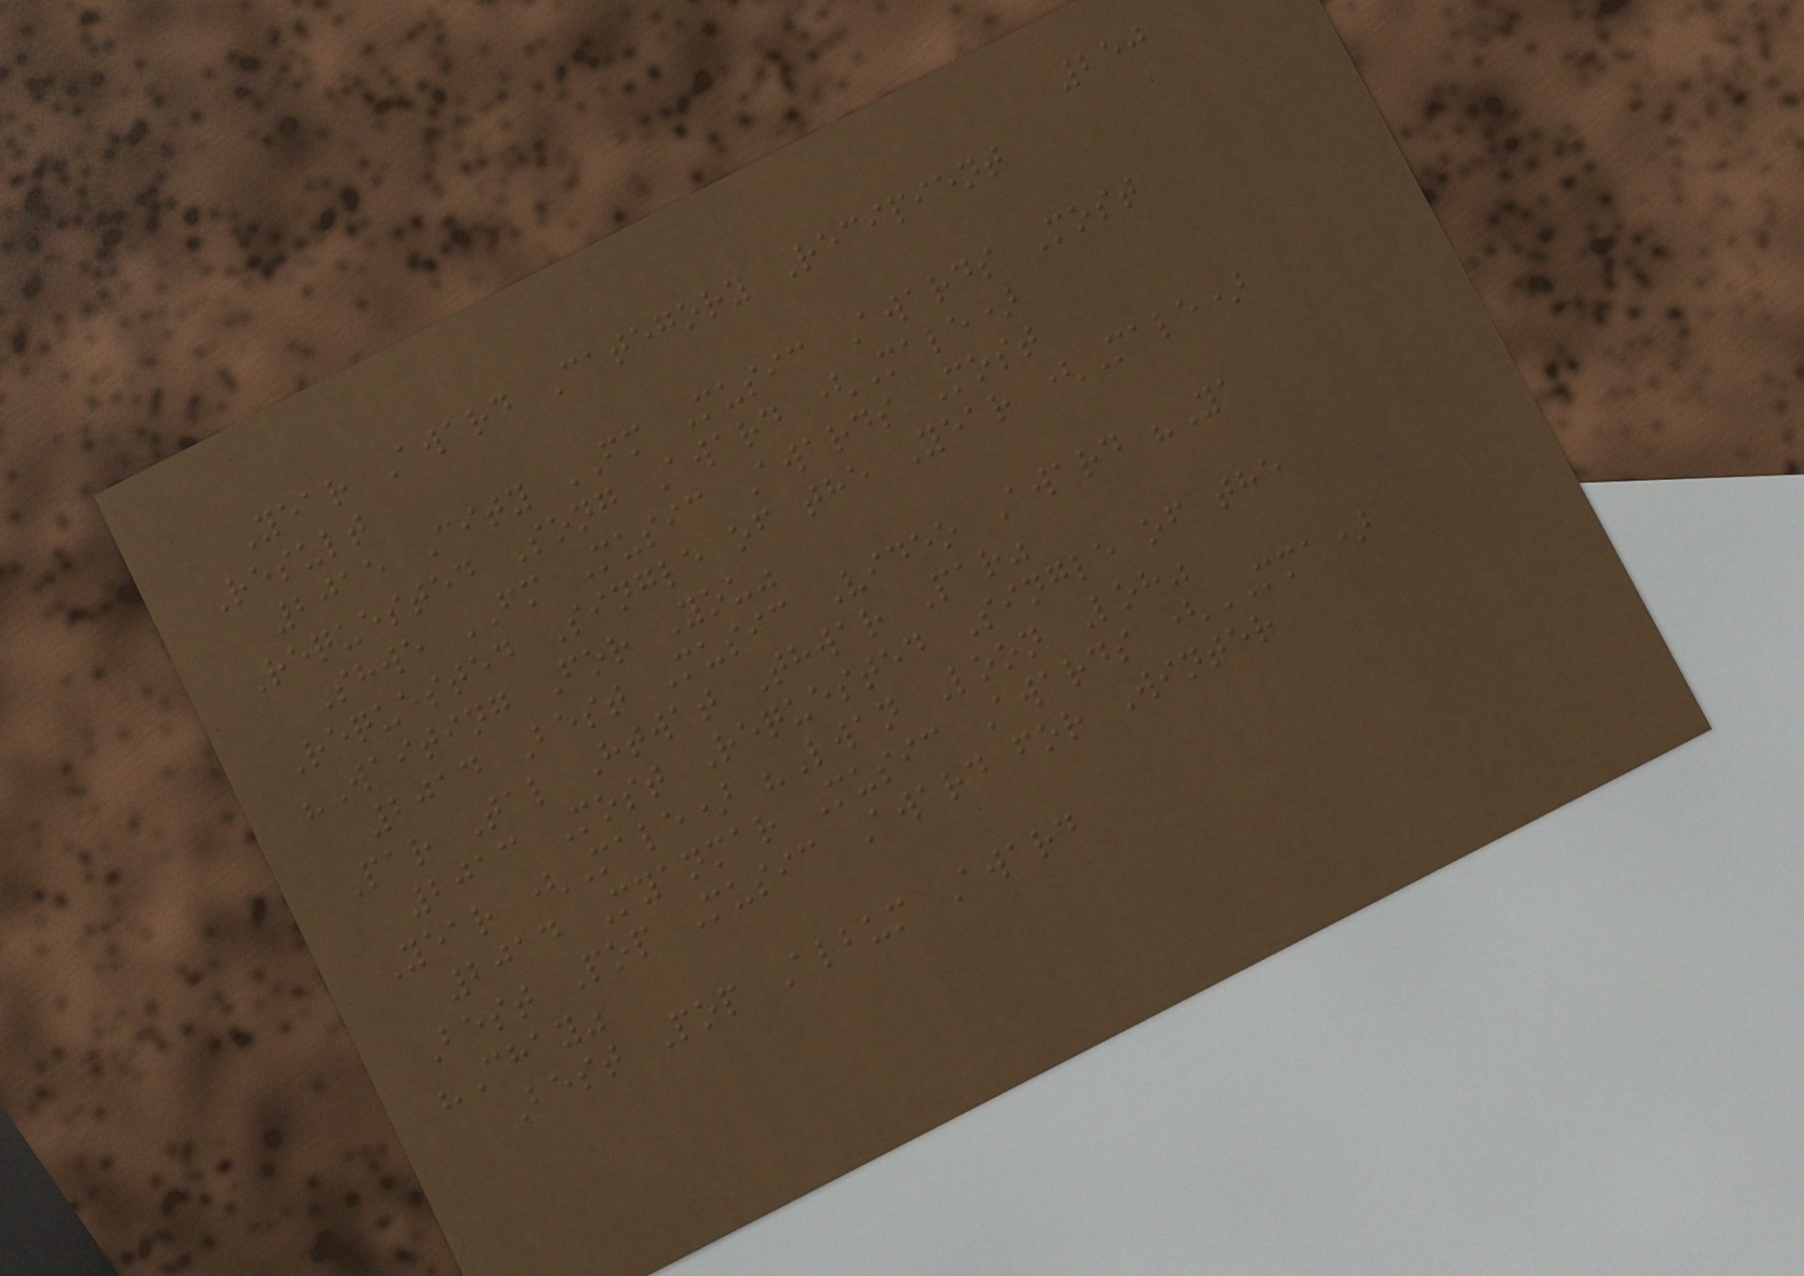250
Year Award Category Recipient
Result
2015 City FM Music Awards Most
Requested Song Award (Male)
Shwe FM Music Awards Most
Requested Single of the Year (Male)
"Waiting For You"
2014 Best Music Video Award "Ya
Par Tal Htwat Thwar Par"
2013 Most Requested Single of the
Year (Male) "Lwan Loon Loh"
2014 Myanmar Music Awards (MMA)
Best Pop Music Award for Winter
"Chay"
Best Pop Album Award
